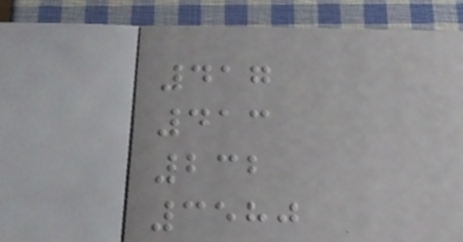417
413
232
3580
